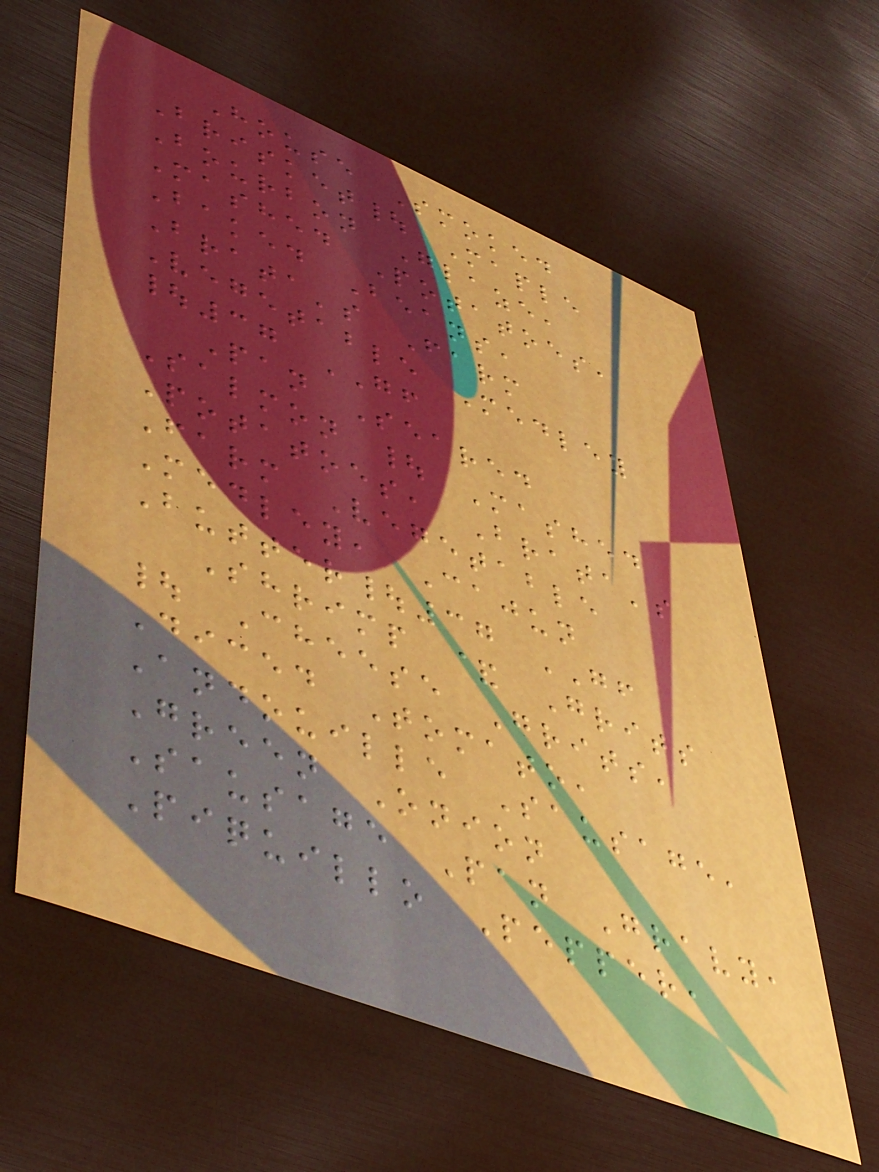House Smoked
Brisket| Maple
Bourbon Glaze,
Mashed Potatoes,
Baked Beans,
Brata's Farm
Vegetable Medley
|37 GF
Pan Seared
Salmon | Mashed
Potatoes, Brata's
Farm Vegetable
Medley, Cajun
Butter|37 GF
Shrimp & Grits
| Cheese Grits,
Diced Tomato,
Andouille Sausage,
Green Onion
Sausage Pan Gravy,
Piquillo Pepper,
